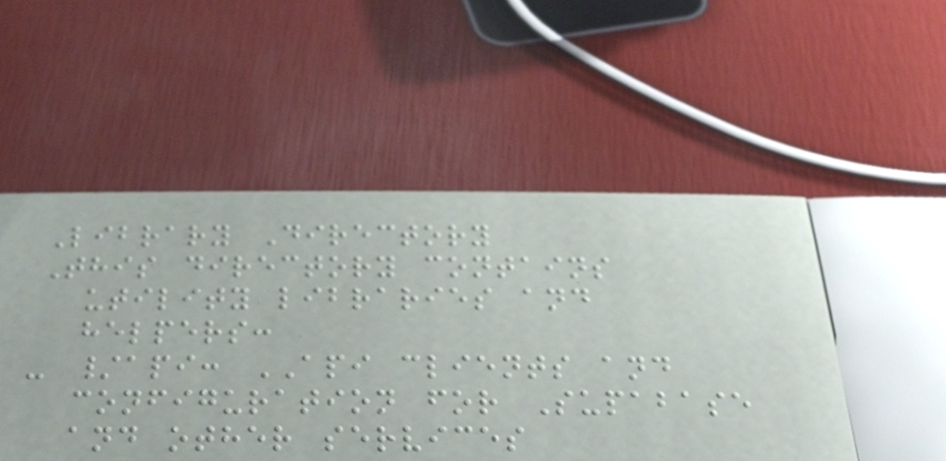Library Directory
This directory contains
utility libraries and
helpers:
- /api: API clients and
configuration for Supabase
and other services
